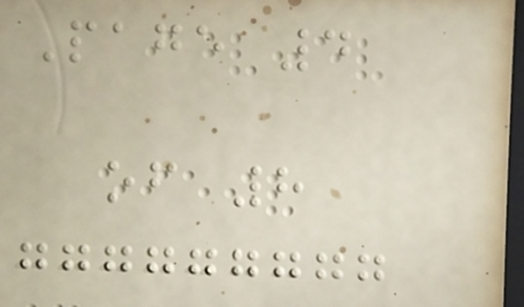Page 4
of 8
